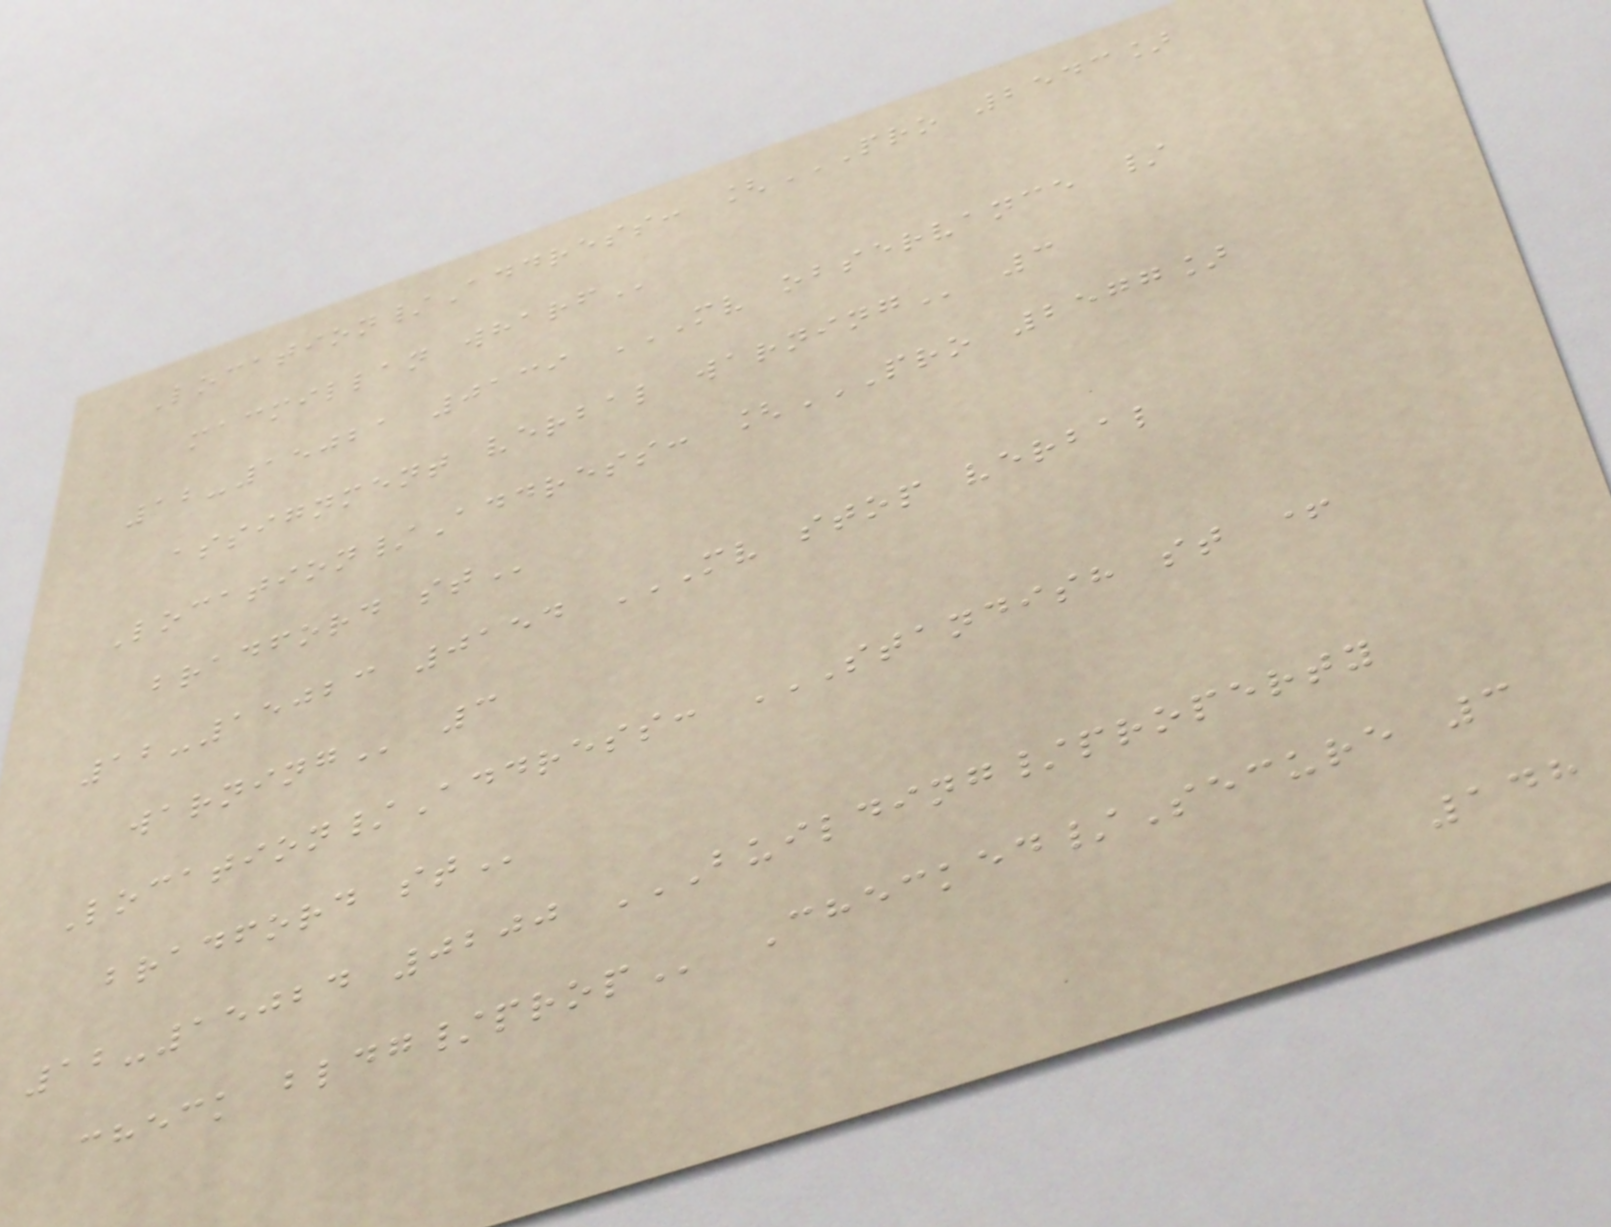Location/Address: [PRO 2543]
MACMILLAN WHARF
12-15021 0139 MV OBSERVANCE /
ASSIGNMENT VERBAL WARNING 3
Location/Address: [PRO 2577]
BRADFORD ST
12-15023 0154 MV STOP VERBAL
WARNING 3
Location/Address: STANDISH ST +
BRADFORD ST
12-15024 0200 BUILDING/PROPERTY
CHECK BLDG/PROP Checked/Secure 3
148
